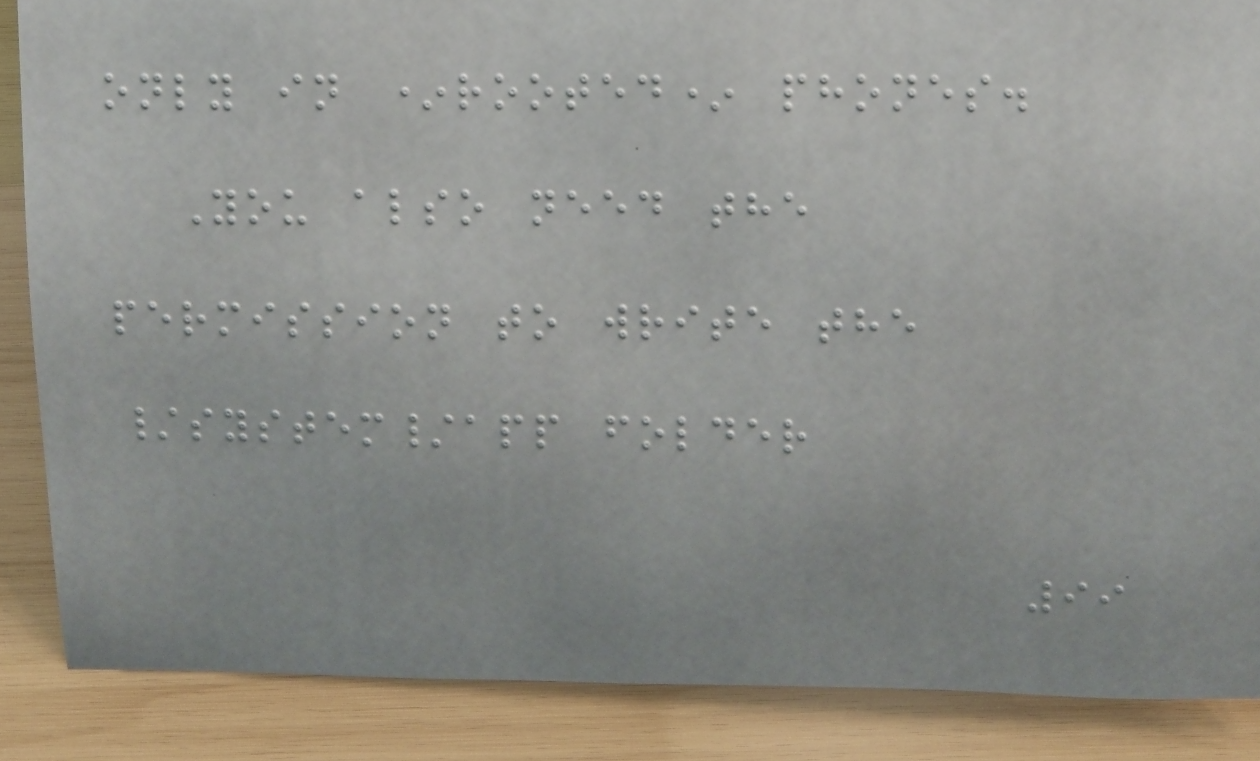only in *rooted* phones.
You also need the
permission to write the
/system/app folder
99
